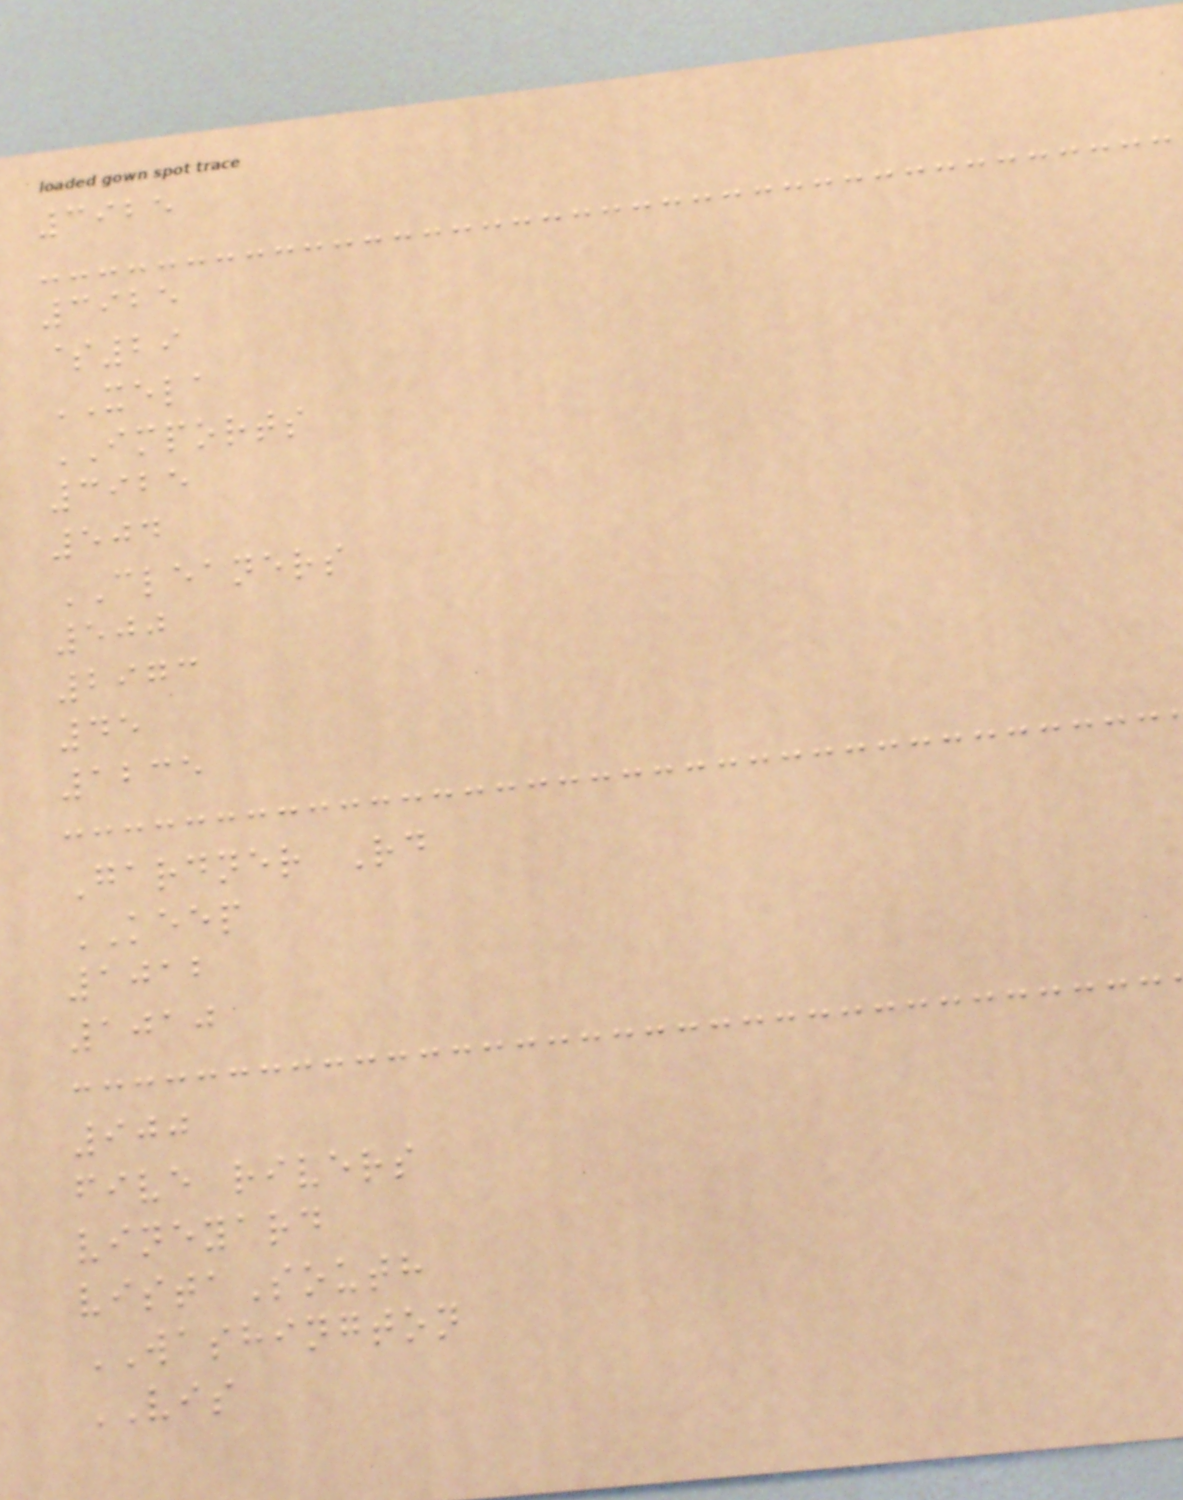3925
3925
$29
XELA
IMPORTS
3925
504
CLEANERS
500
2973
45
1235
Gardner Rd
KEEP
1012
1010
900
five rivers
vineyard
vistaSouth
WASHINGTON
VIS
